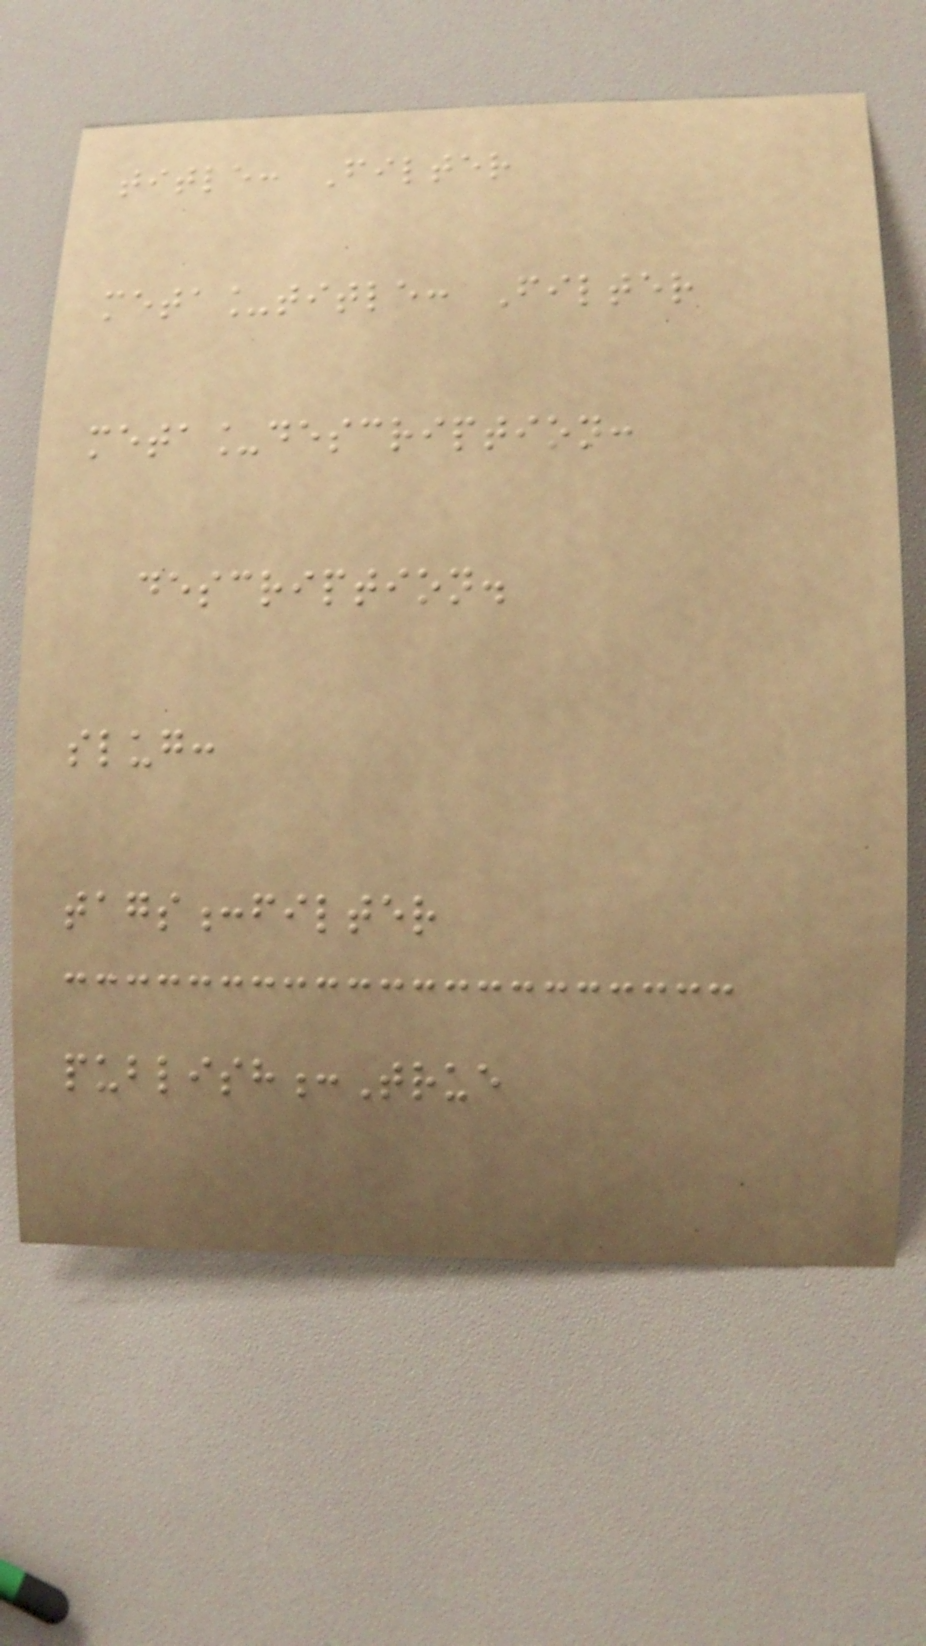title: Filter
meta_title: Filter
meta_description:
description.
slug:
tags:filter
publish:True
